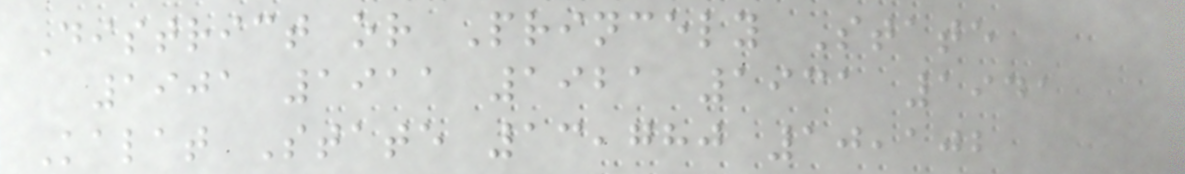District or Princely State
1901 1911 1921 1931 1941
Kalat State 13,780 10,102
